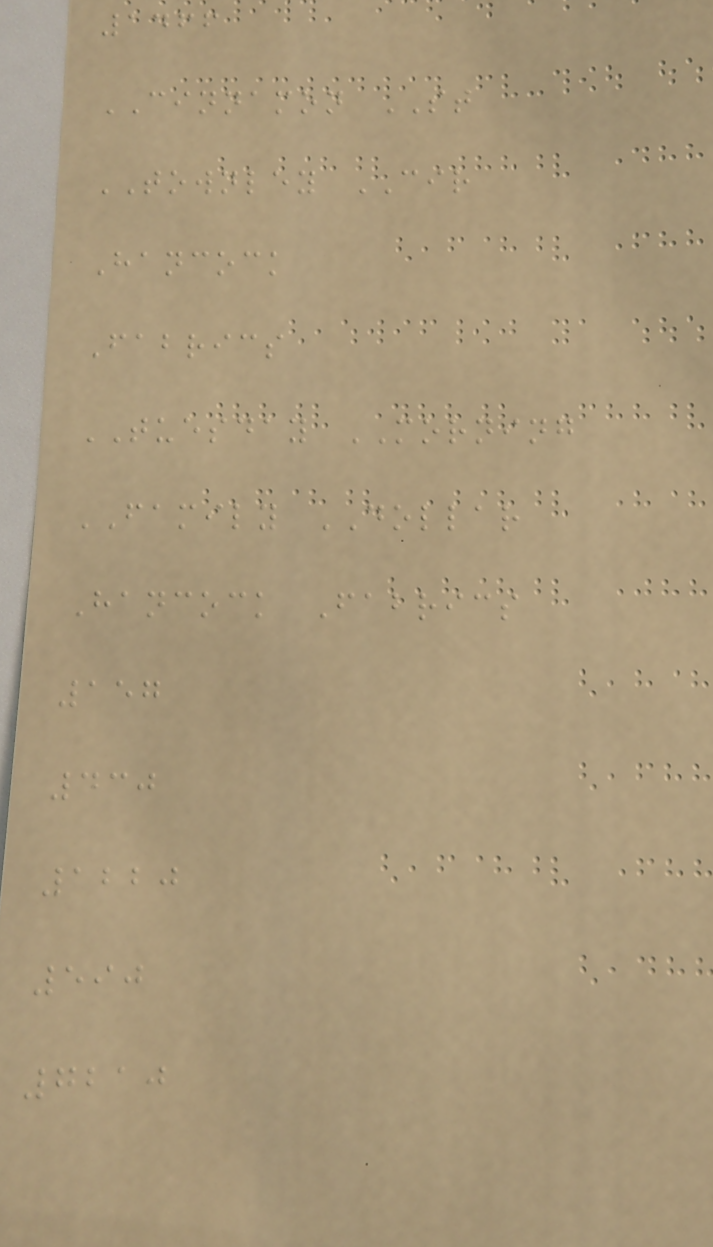1466
CINNAMON ST
TOWNLEY CIR
Hancock
Fabrics
TUESDAY MORNING
FAMILY DOLLAR
Hancock Fabrics
157
430
1220
590
7210
